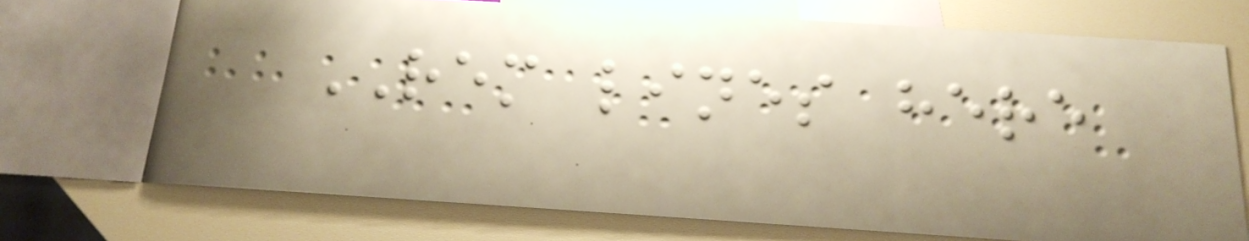REM lines here
